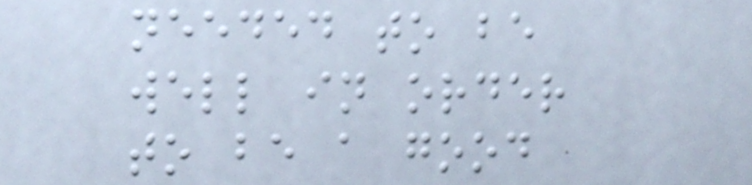needed to be
well in order
to be a good
